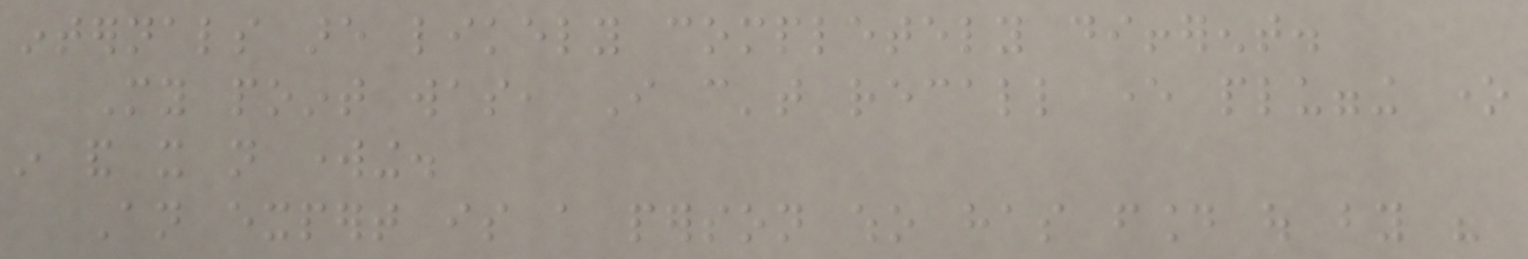internals are likely completely different.
My point was, I can't recall ever plugging one
in and it not working.
An expert is a person who has found out by his
